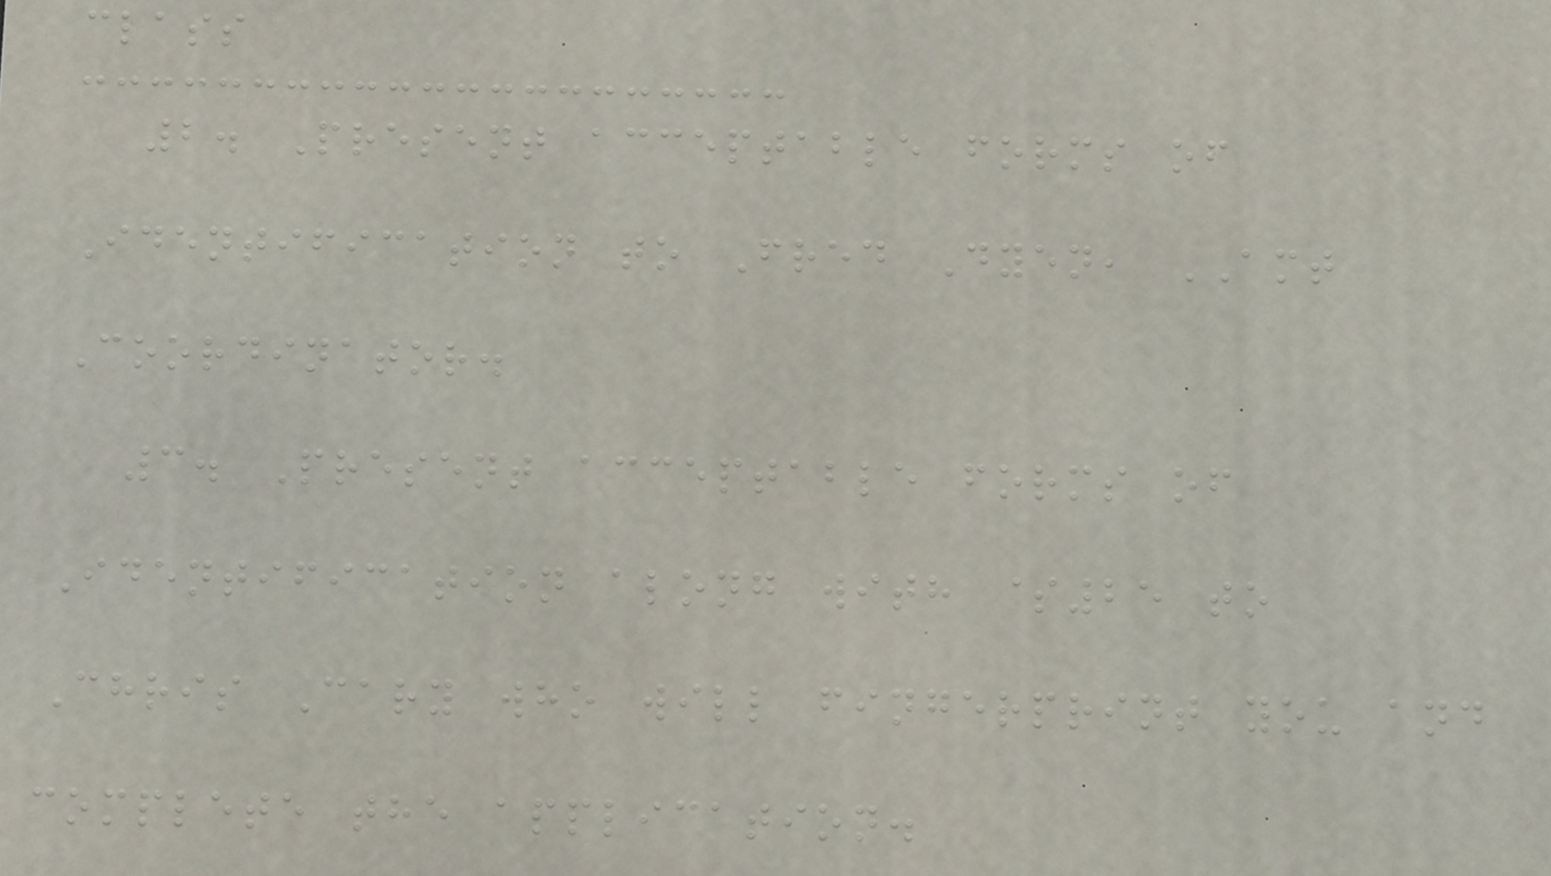class
2. Present acceptable forms of
Identification to Fred Dyen, AMT
Coordinator.
3. Present acceptable forms of
Identification along with $25 to
Chris Cary who will fingerprint you and
complete the application.
